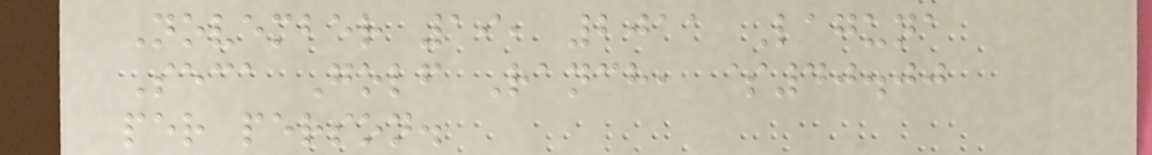November 19, 2011 Laguna
Seca Golf Ranch, $40.00
per person.
